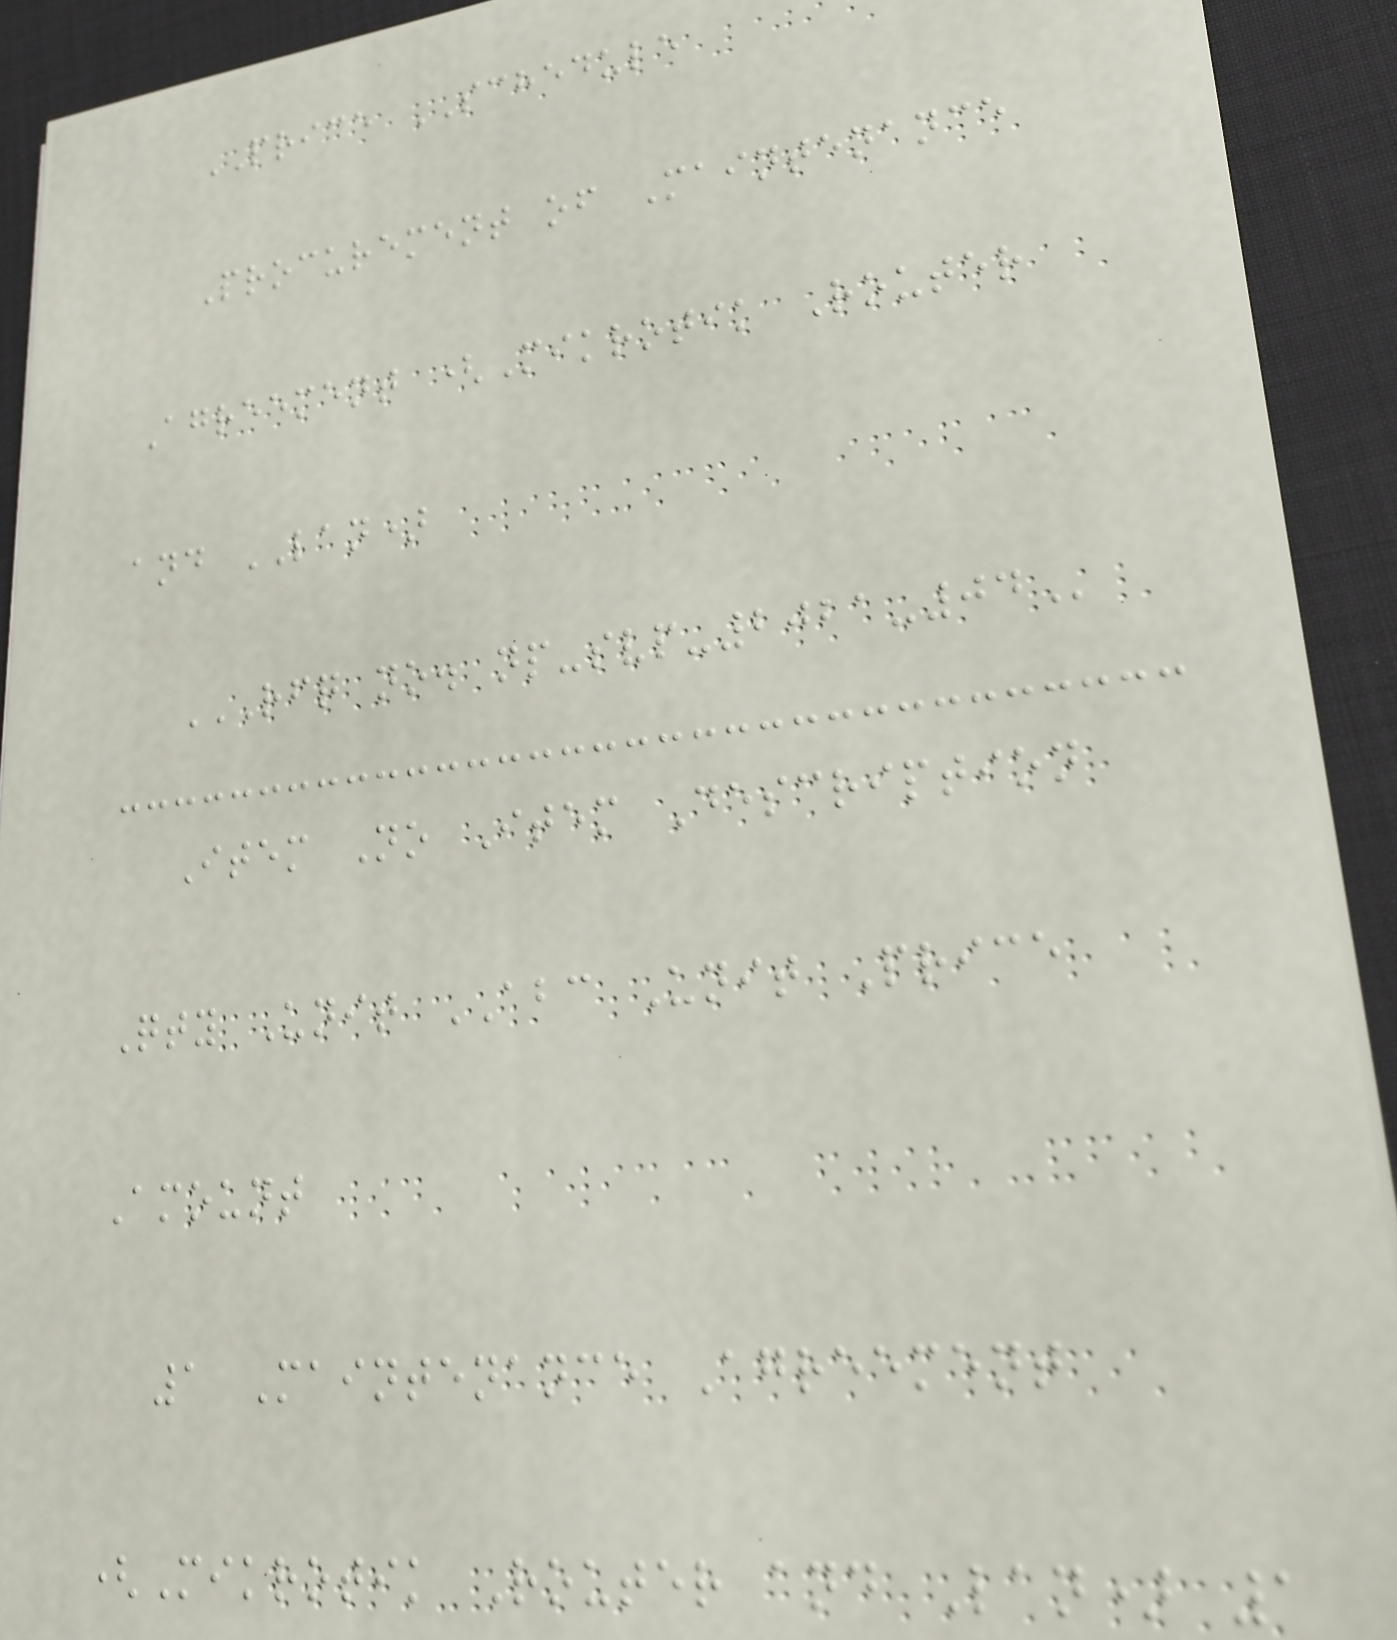PRICE SCHEDULE
Procurement of Maintenance
Agreement (Mikrotik Router
and LAN)
RFQ NO. NP-SVP-2021-04
Item No Item Description
Qty Unit ABC Unit Price
Amount
1 Maintenance Agreement
(Mikrotik Router and Lan) 1
